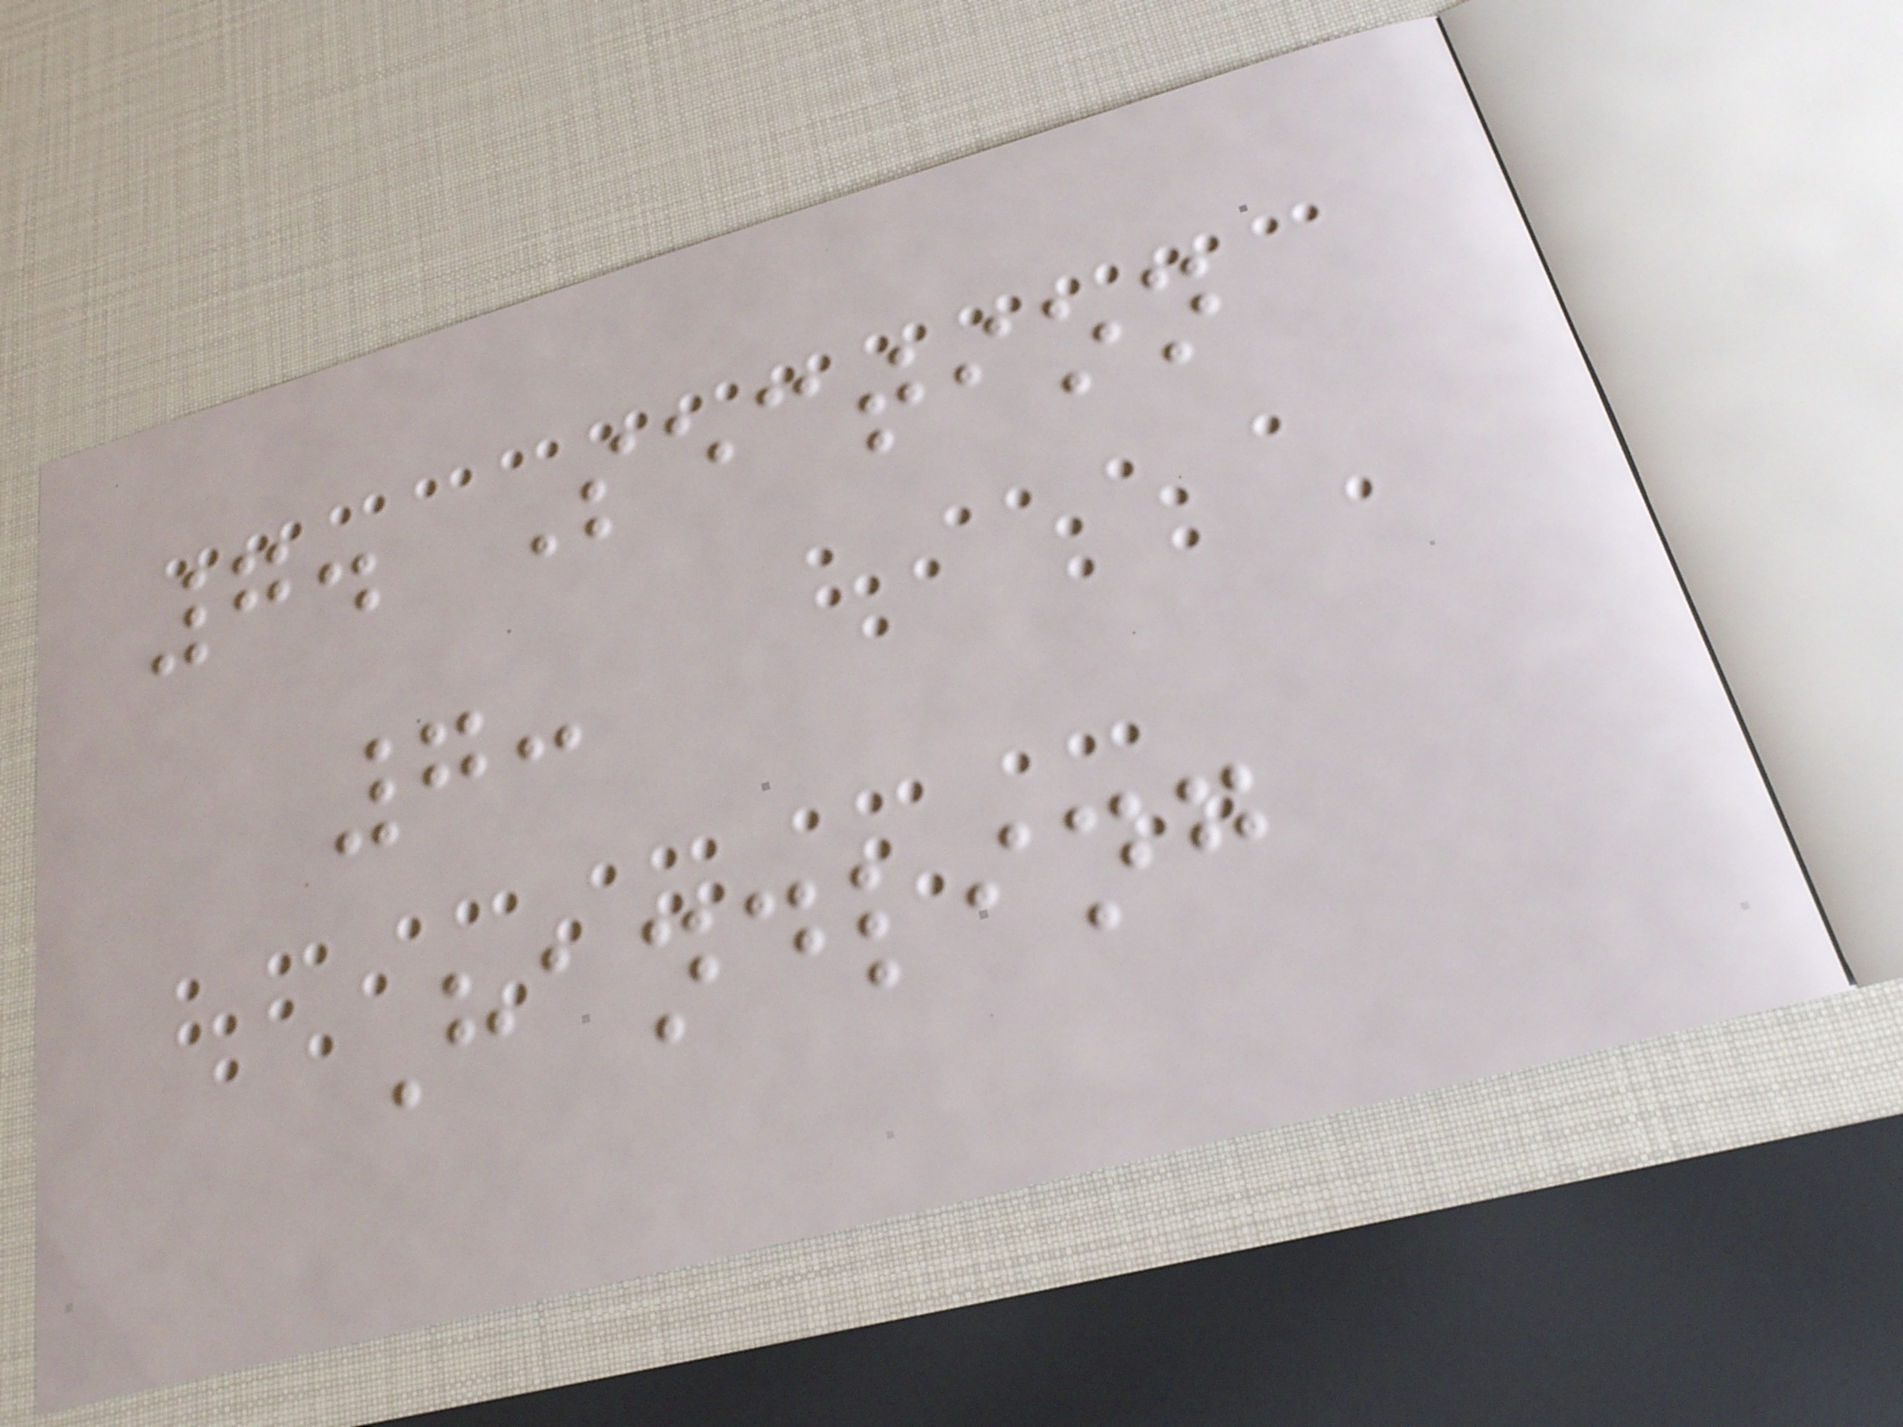7. Section
7:
Handling
